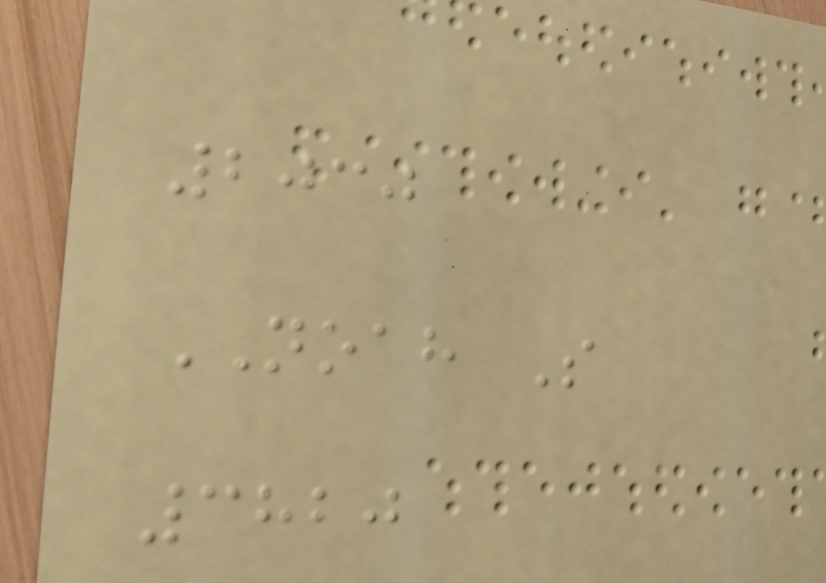2030
NOAH S
3820
